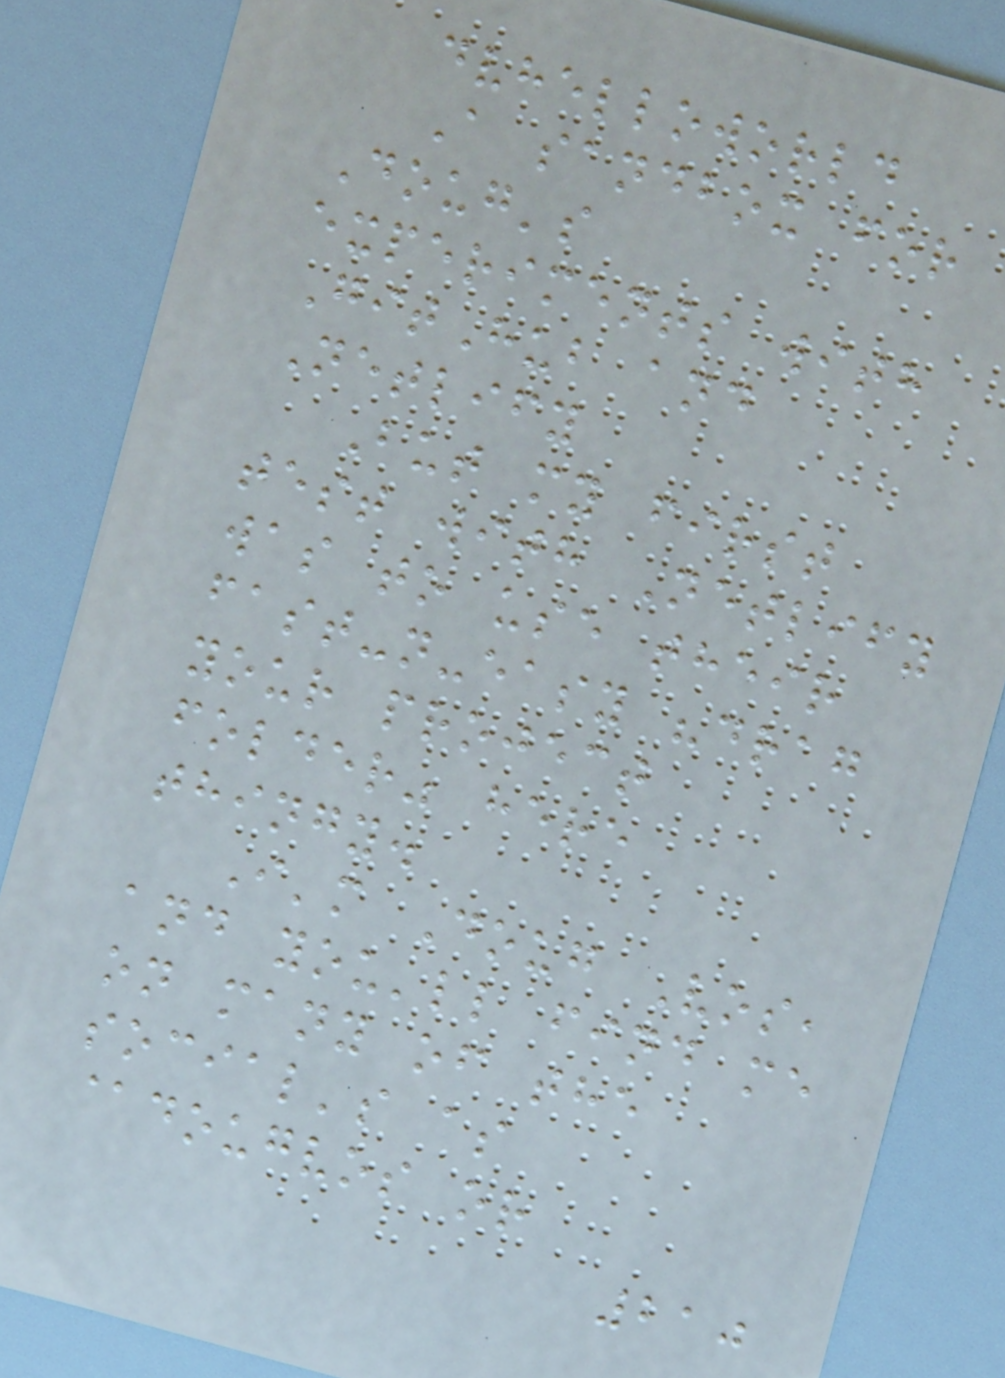dvhelloworld
A sandbox for
Doug's
experiments with
GitHub and
Netlify
But my first
test with Netlify
was to use their
fast-n-easy "drag
your project
folder" here
thingy.
I'm Doug Vos,
and you'll find me
on many of the
social's as
@dougvos or
210
